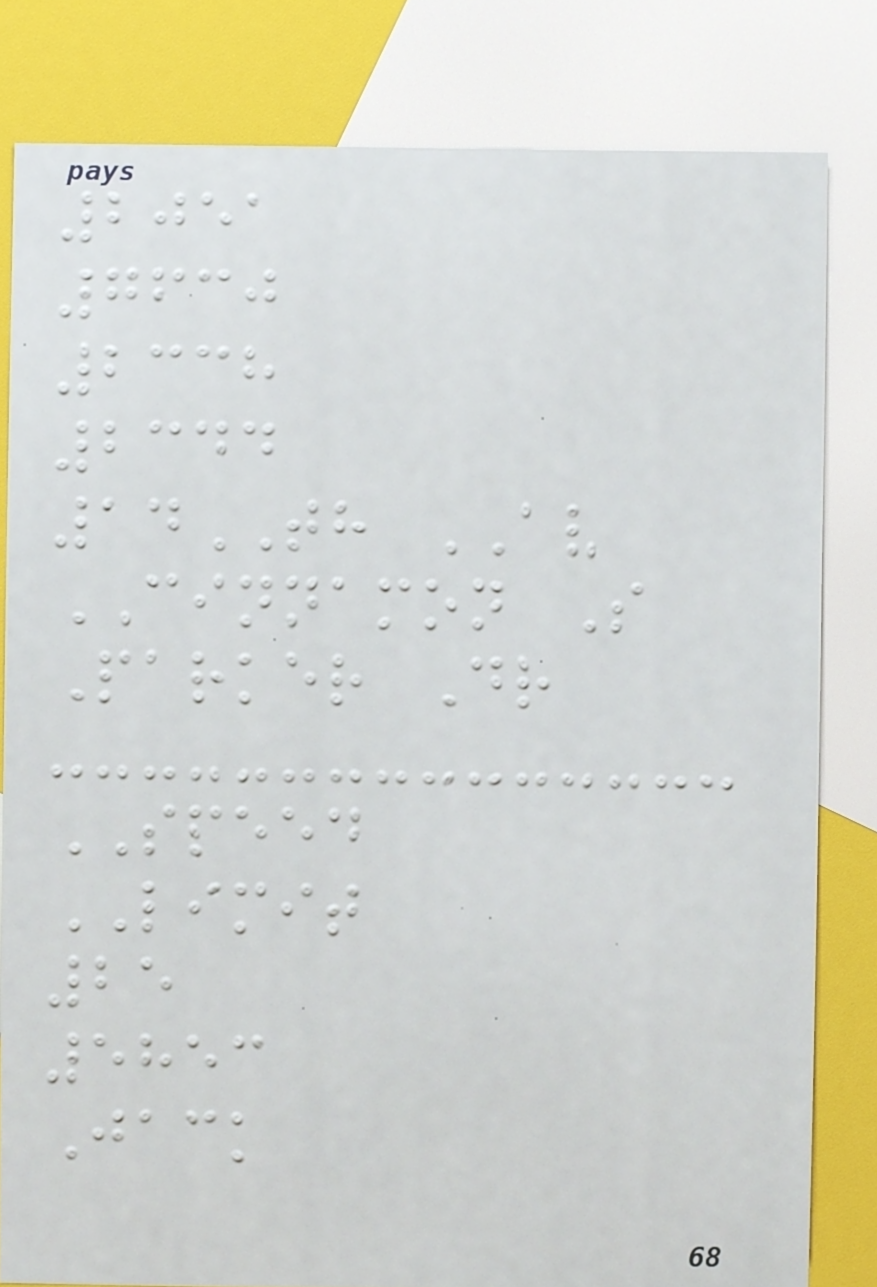2051
7630
2338
2344
14TH AV
CINNAMON S
Parker Dr
SPEED
LIMIT
25
5853
Jack
